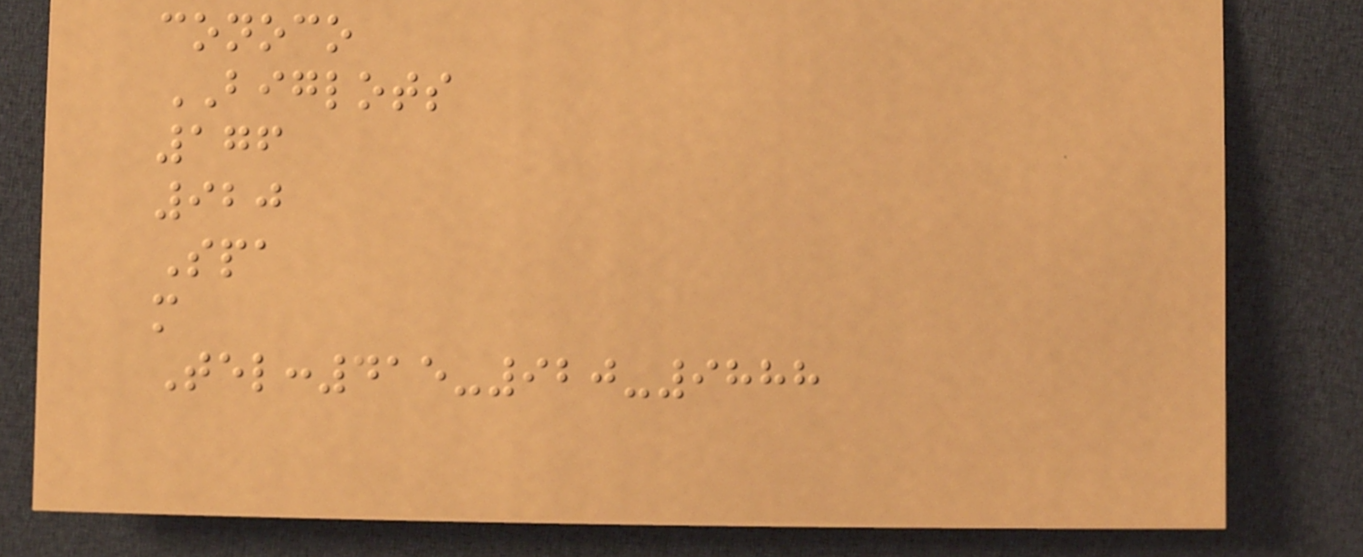conoco
BIGLOTS
176
920
Spa
m
Tel:415-920-9888
